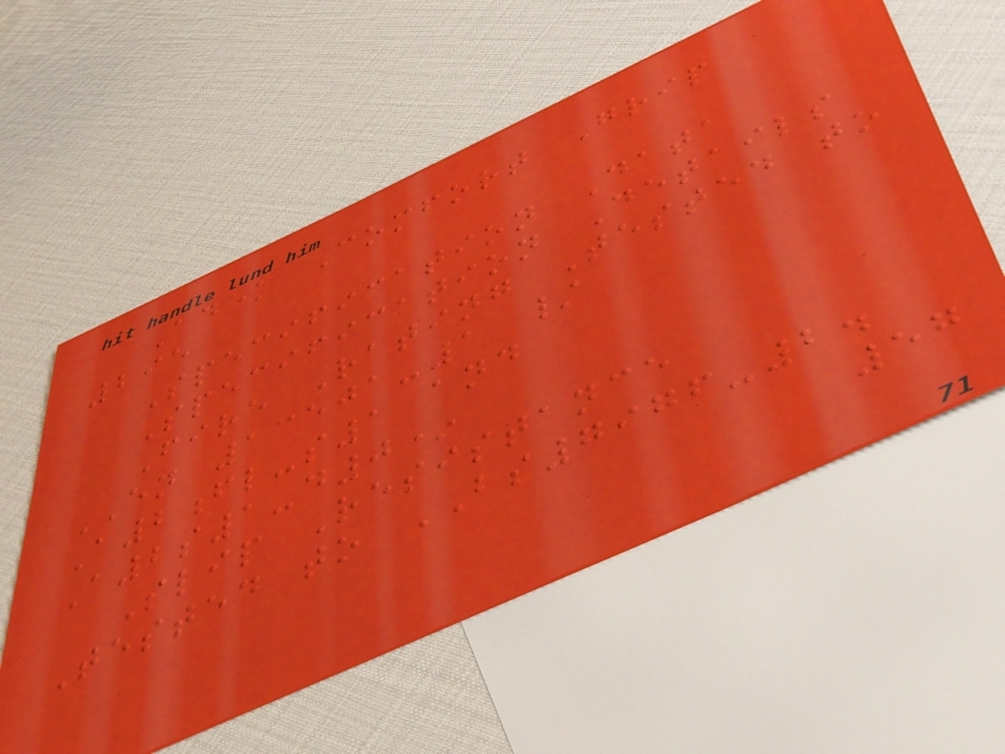Adek Comfort Grip
295
Specification Data
Specification Details
Fire Rating Tested to
EN 13501-1 /
A2fl-s1 and
A2s1-d0*
Slip Resistance
Tested to BS7976-2.
57
